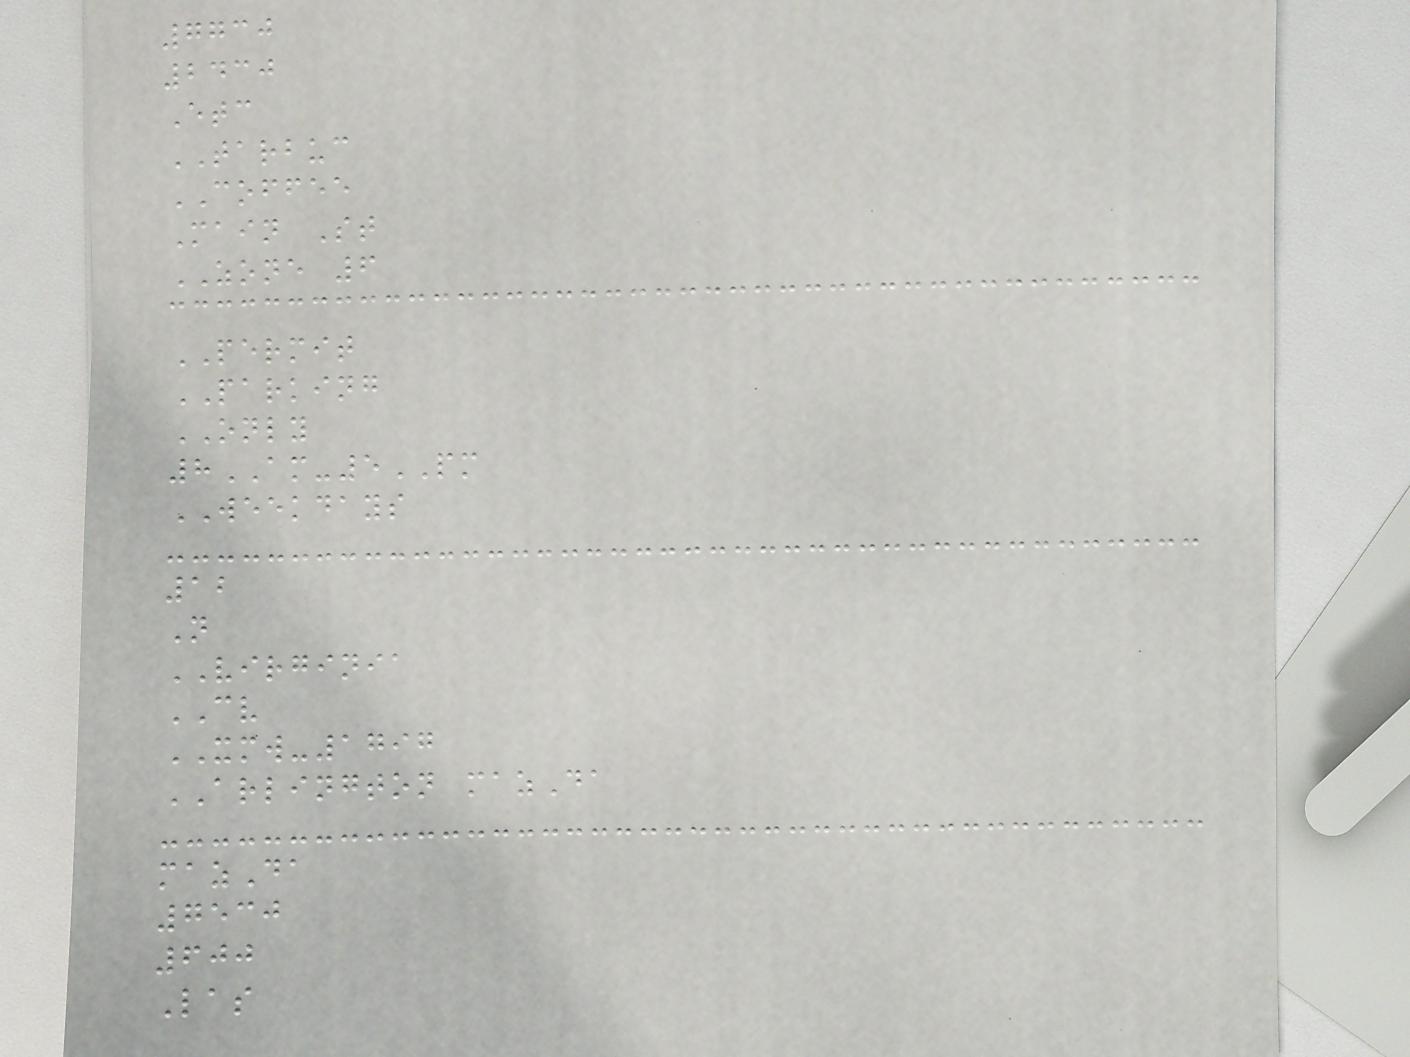7730
2430
Etc
TARBUC
COFFEE
Main St
ZONE 6
PERMIT
PARKING
ONLY
8AM-5PM
WEEKDAYS
12
N
VIRGINIA
CV
XMW-1797
ARLINGTON mazDa
mazDa
7530
600
Las
